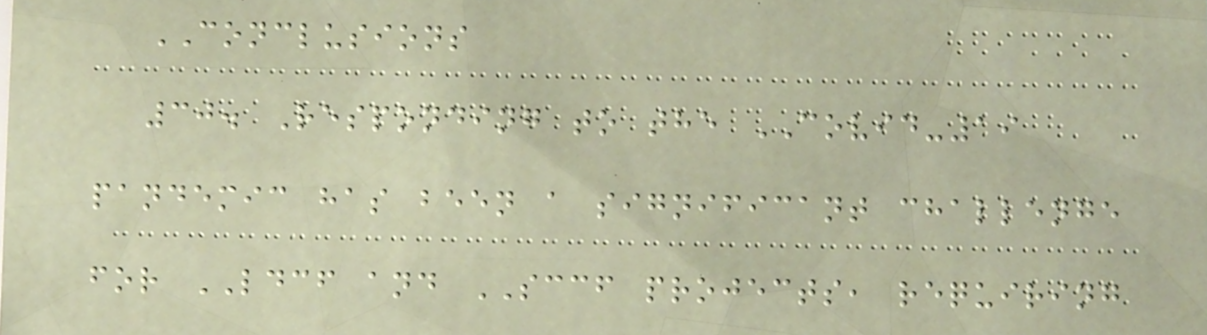CONCLUSIONS
30. Responding to the COVID-19
pandemic has been a significant challenge
for LDCF and SCCF projects, requiring
